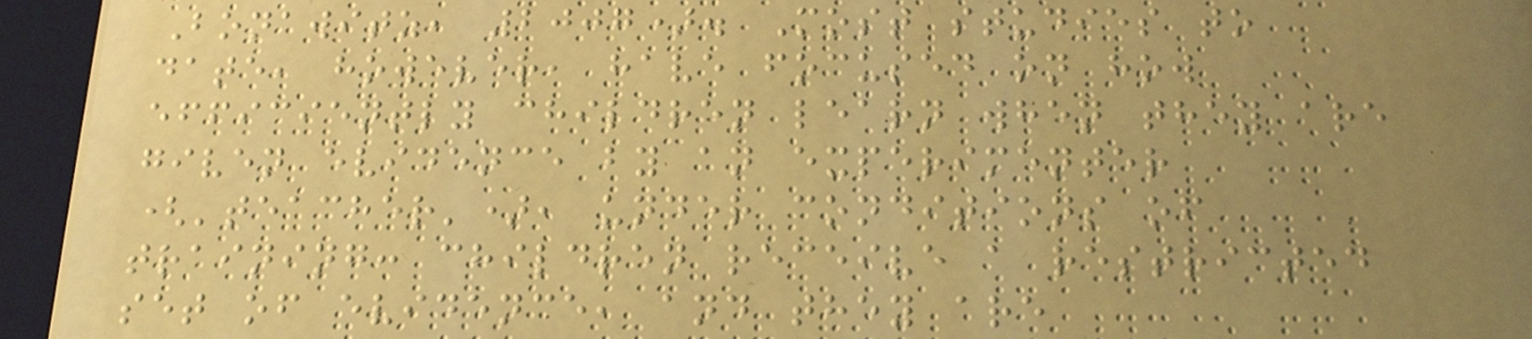Bonawitz, 2007). Most studies to
date, however, have focused on how
efficiently children learn when they are
given evidence by an experimenter
('teacher'), under conditions of
training: children receive a restricted
set of evidence, and they are
